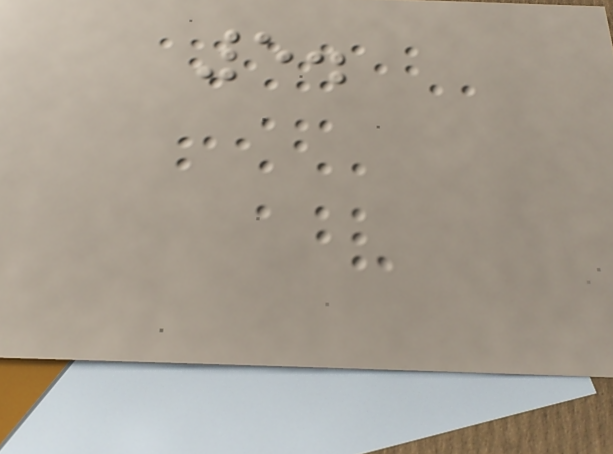5.
